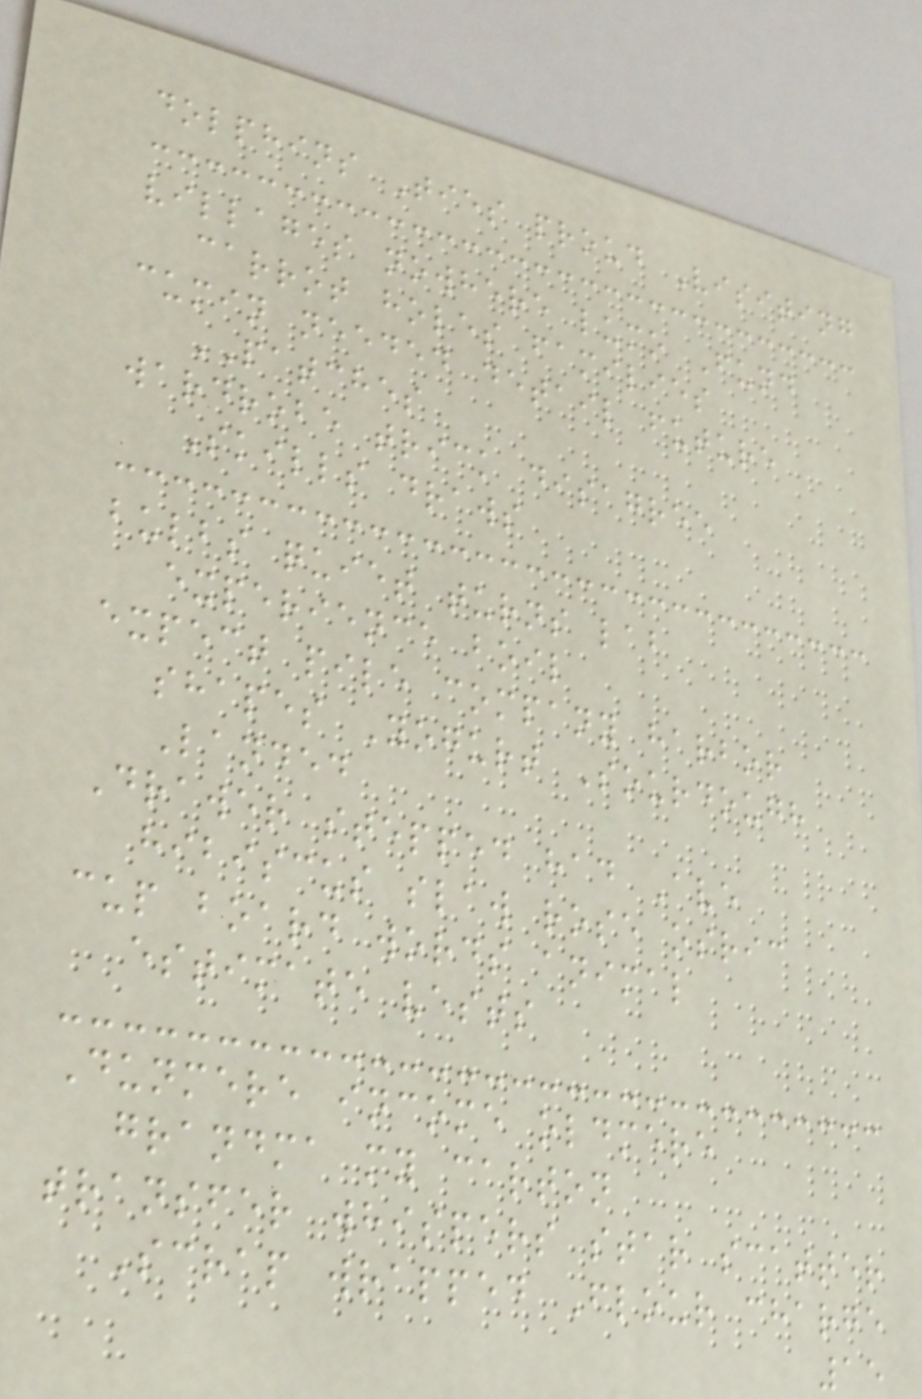dolphins Ties proud Visiting
villages nowhere lumo Fund
carrot holes families
cumin needed detail future
PATCHES
wardrobe trick disagree
Skills draws
bulbs quiet turns lab
experience boil
expect pile company harbor
shapes Yogurt Sourdough
Landed
Drawer stepped had Ave
hibiscus slaw rose osric
cup board words animal
estimate vests
Dunmere income oldmere
grandma my carton
transfer whispers star scatter
Scrap wrapped Flour charge
15
